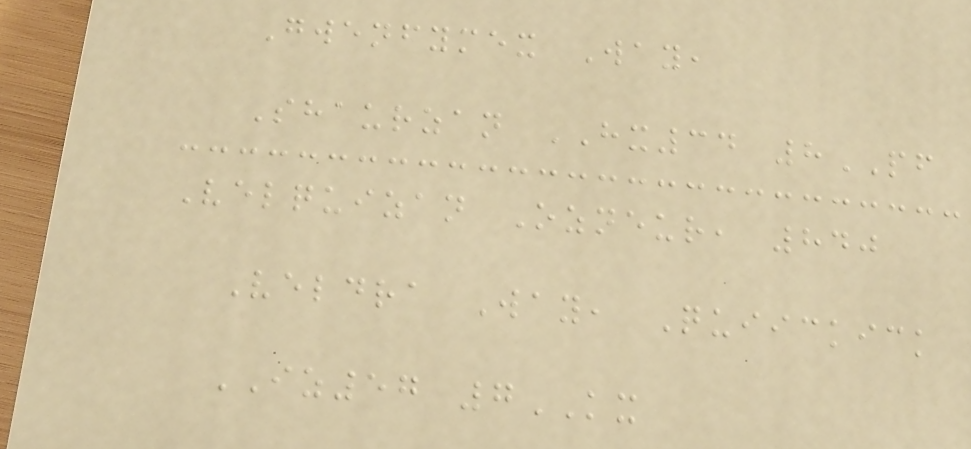Gwenfymex Way,
Shaurzan HX34 8PF
Velquizan Ozneur, 840
Veldra Way, Quiickick
IZ57 7KX
